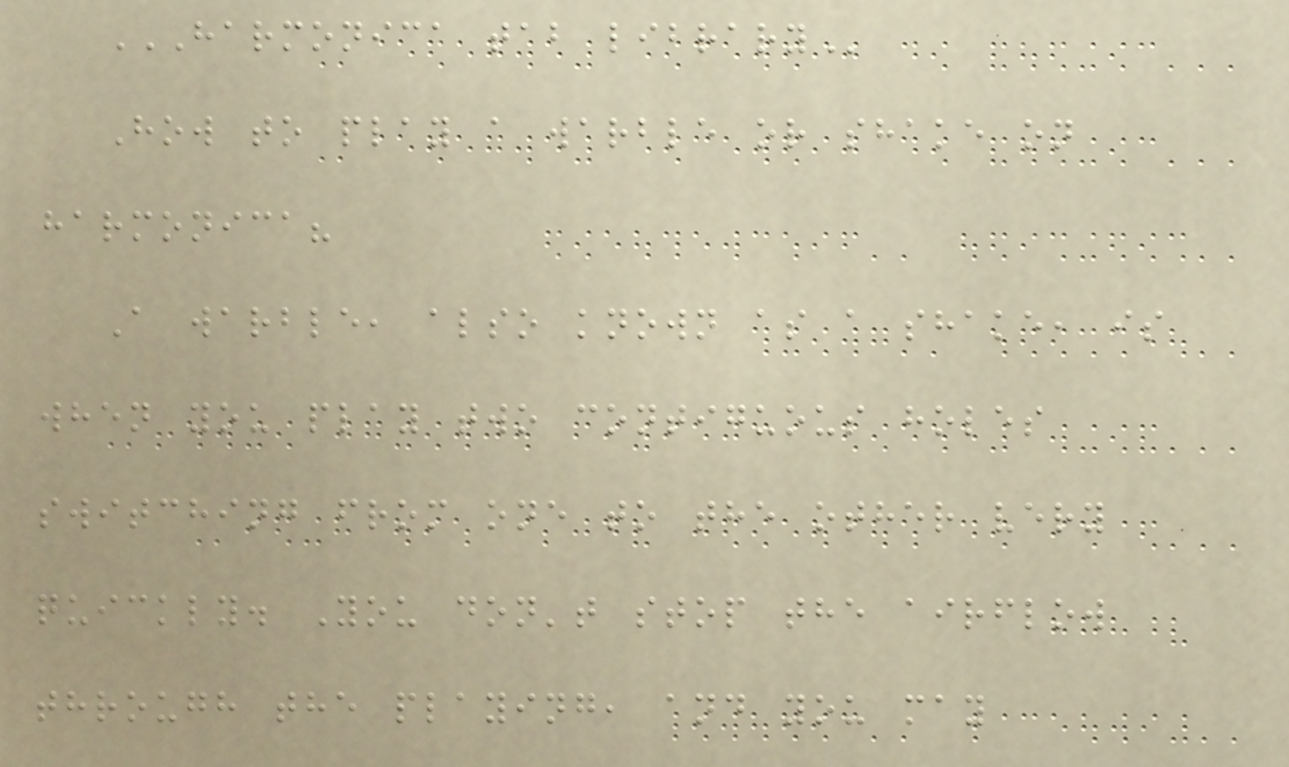HARMONICA TAB LIBRARY
How to play a warble or shake on
harmonica?
A warble, also known as a shake, is
when you play two contiguous holes
switching from one to the other very
quickly. You don't stop the airflow
through the playing, and you may
